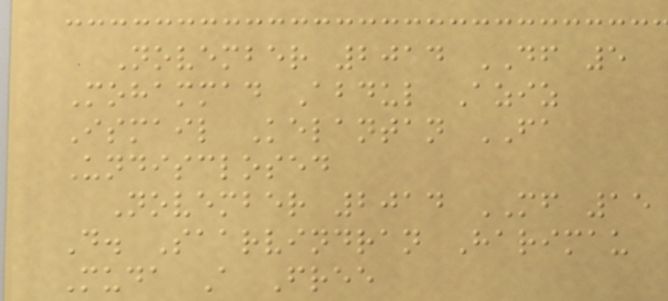November 2014 DF 5
Mohammad Abdul Aziz
Ismail Kelantan FA
Undisclosed
November 2014 MF 15
D. Saarvindran Harimau
Muda A Free
